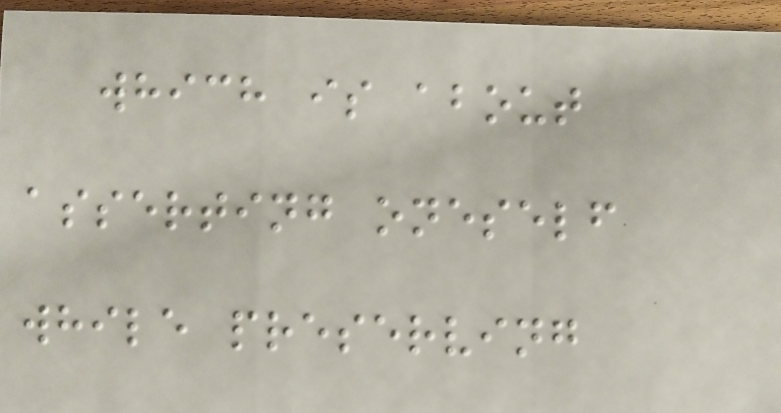which is about
asserting oneself
while preserving
